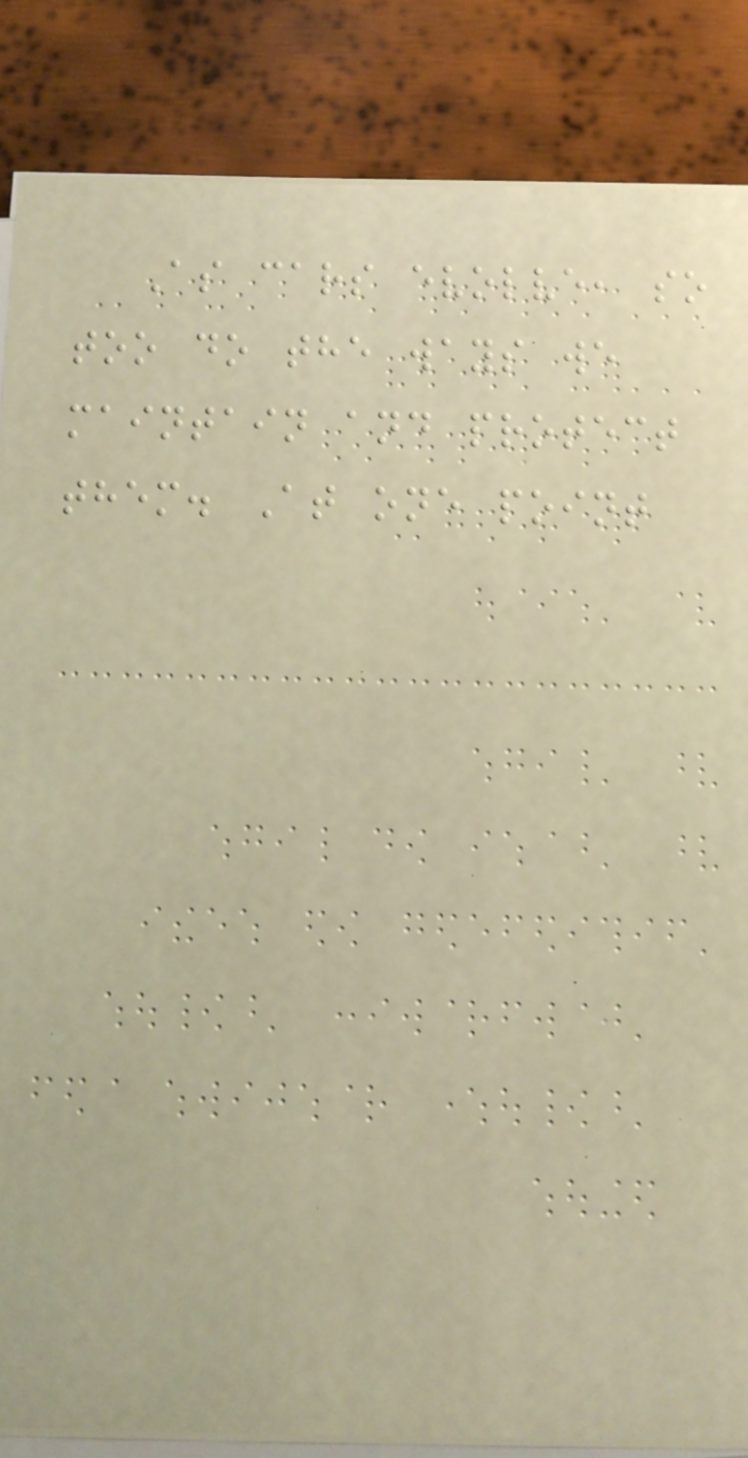As cars evolve, so
too do the ways we
maintain and protect
them. At one point
